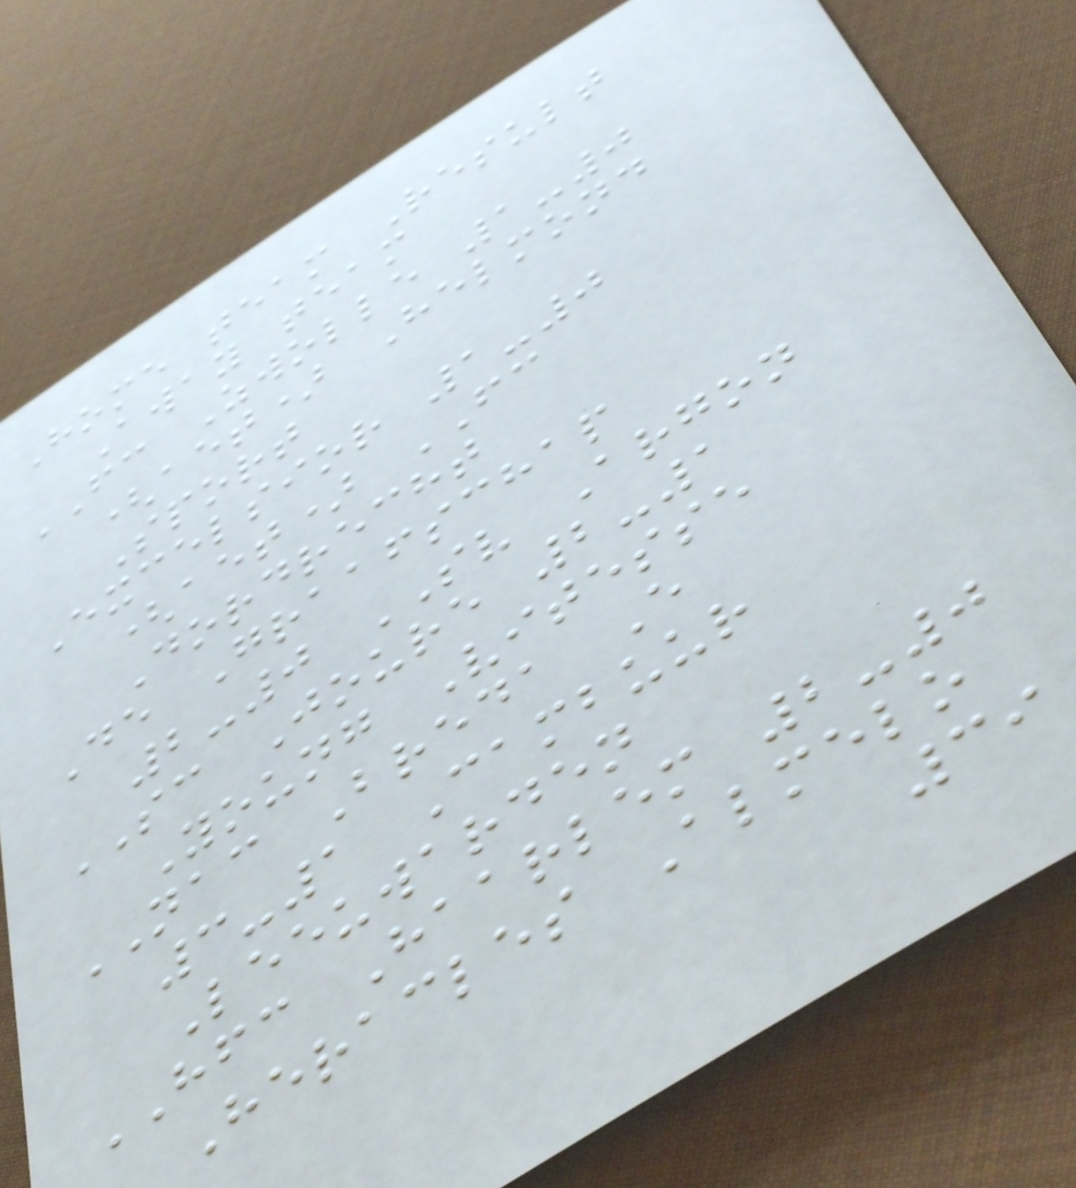Home team Result
Away team
FC Zwolle 1-0
(aet) Helmond
Sport
Excelsior 1-0
(aet) FC
Dordrecht
De Graafschap
2-0 SV Argon
SC Joure 2-1
Young Vitesse
NAC Breda E
3-1 Cambuur
Leeuwarden
HFC Haarlem 2-0
Heracles Almelo
39
